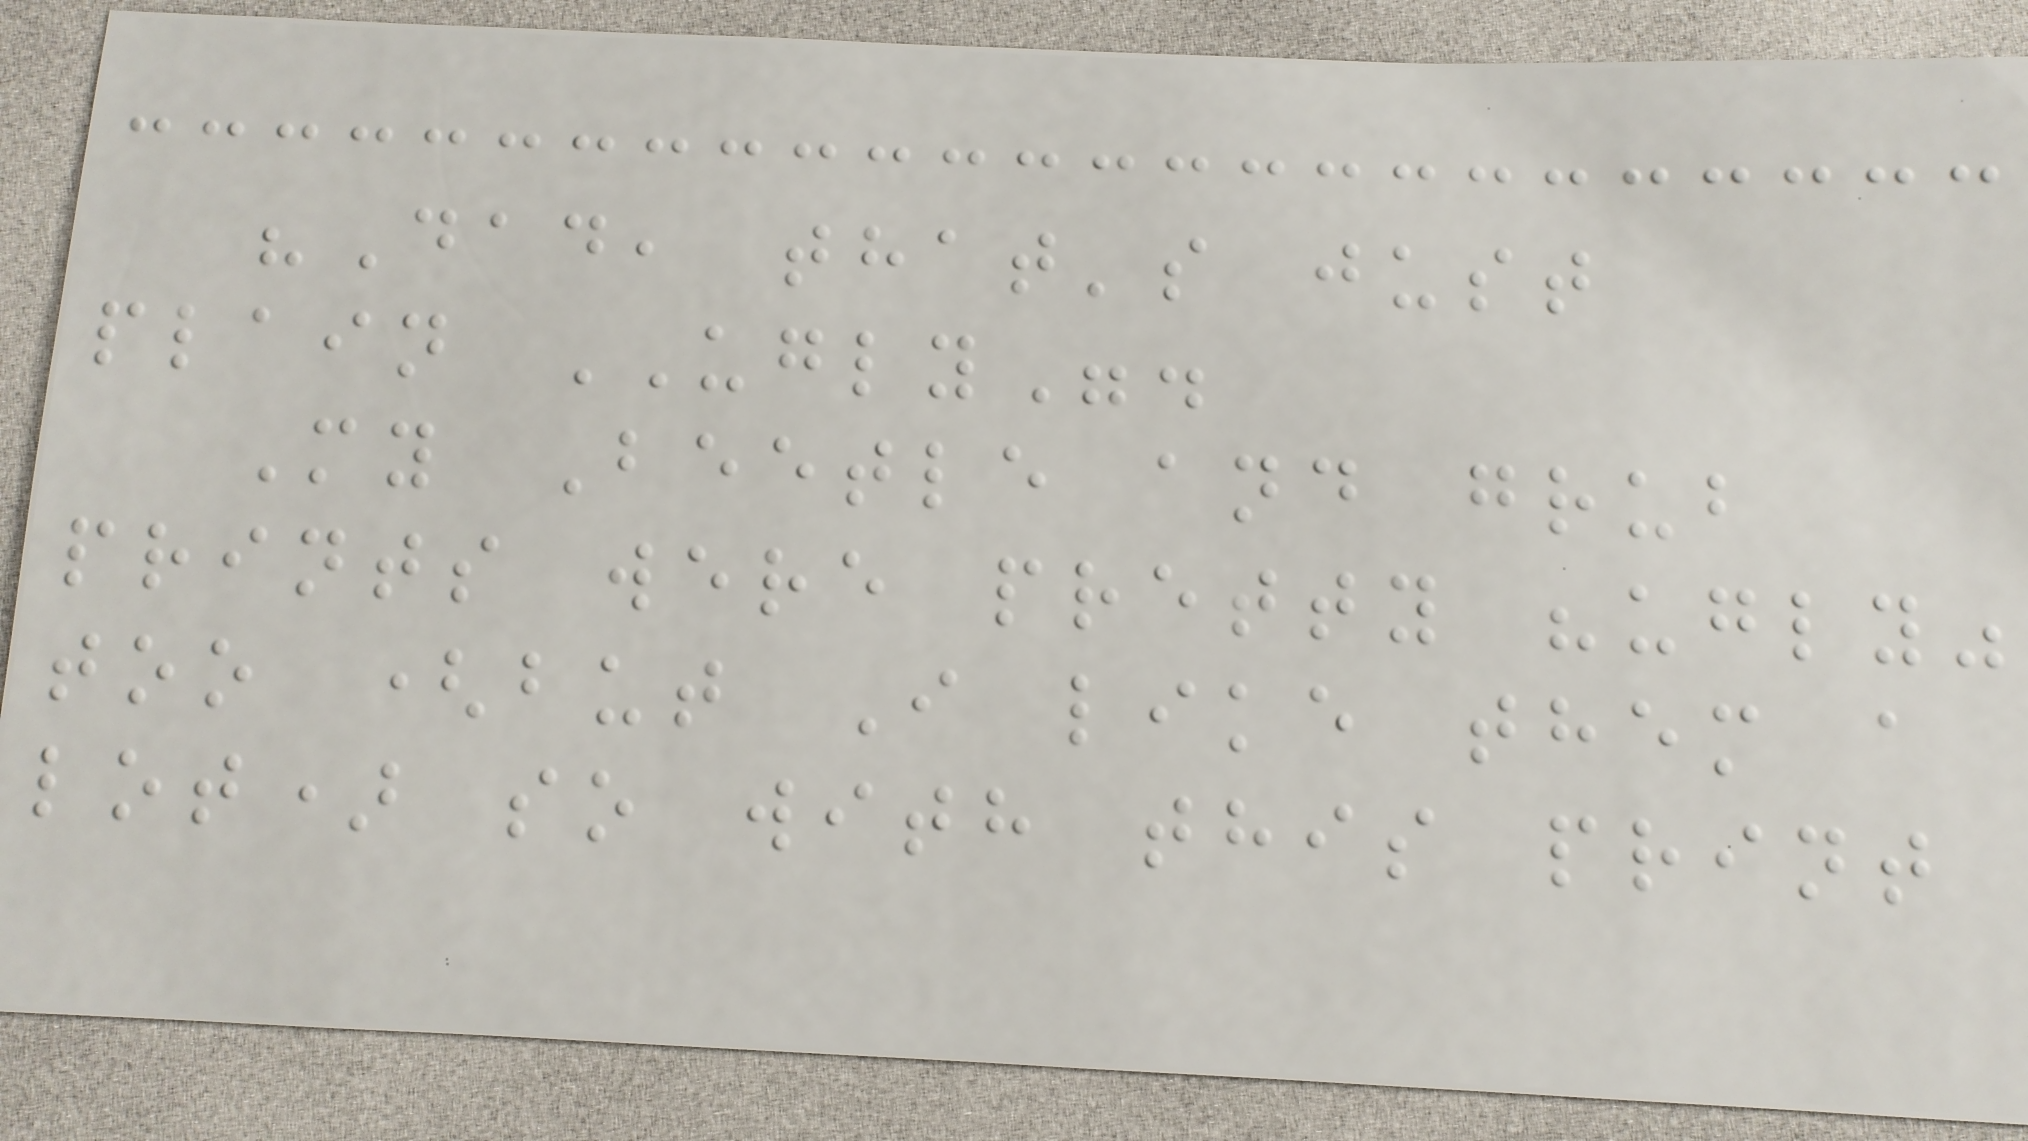"Dad, that's just
plain UGLY".
My Beetle and grub
prints were pretty "ugly"
too (but I like them a
lot) so with this print
